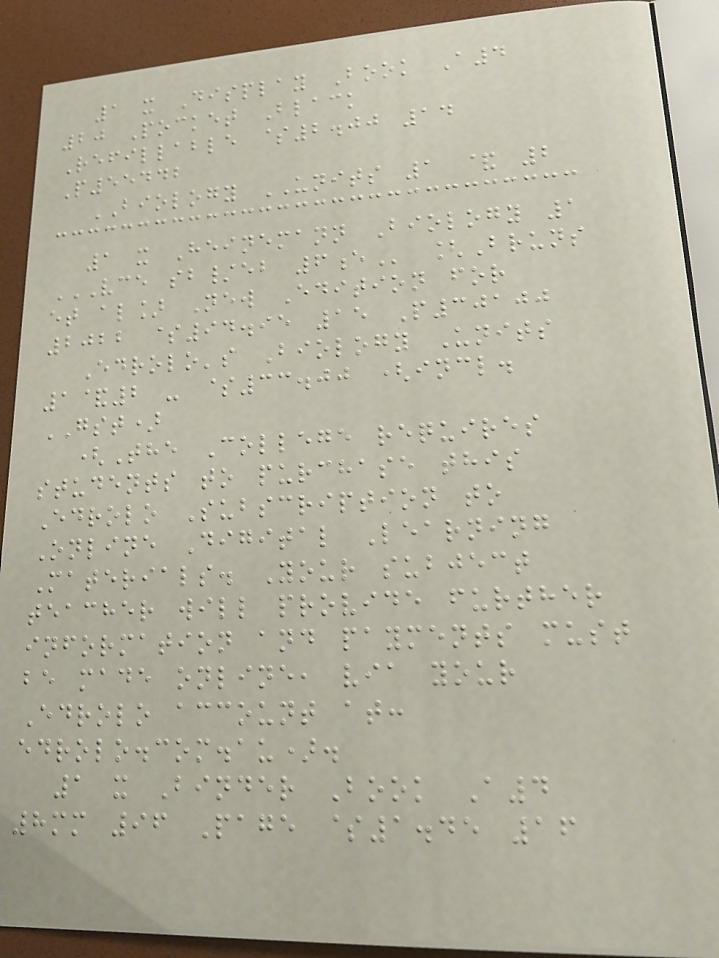1 x Display Book A4
20 Pocket Black
Refillable $2.00 14
P55442
BIOLOGY UNITS 1 & 2
1 x Heinemann Biology 1
VCE SB/EB 6E [Bruns
et al] New Edition for
2022 $94.95 15 P30100
Edrolo's Biology Units
1&2 - $33.00 (incl.
GST)
(The College requires
students to purchase this
Edrolo Subscription to
Online Digital Learning
Materials. Your subject
teacher will provide further
information and payments must
be made online, via your
Edrolo account at:
edrolo.com.au).
1 x Binder Book A4
8mm 96 Page $1.45 16
